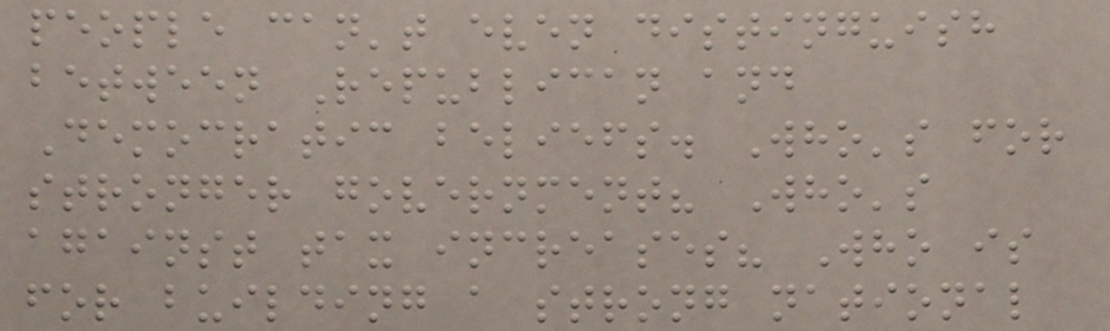people can't even distinguish
between Republican and
Democratic beliefs. Who's for
stronger government? Who's
against tax increases? Who is
for building a strong national
